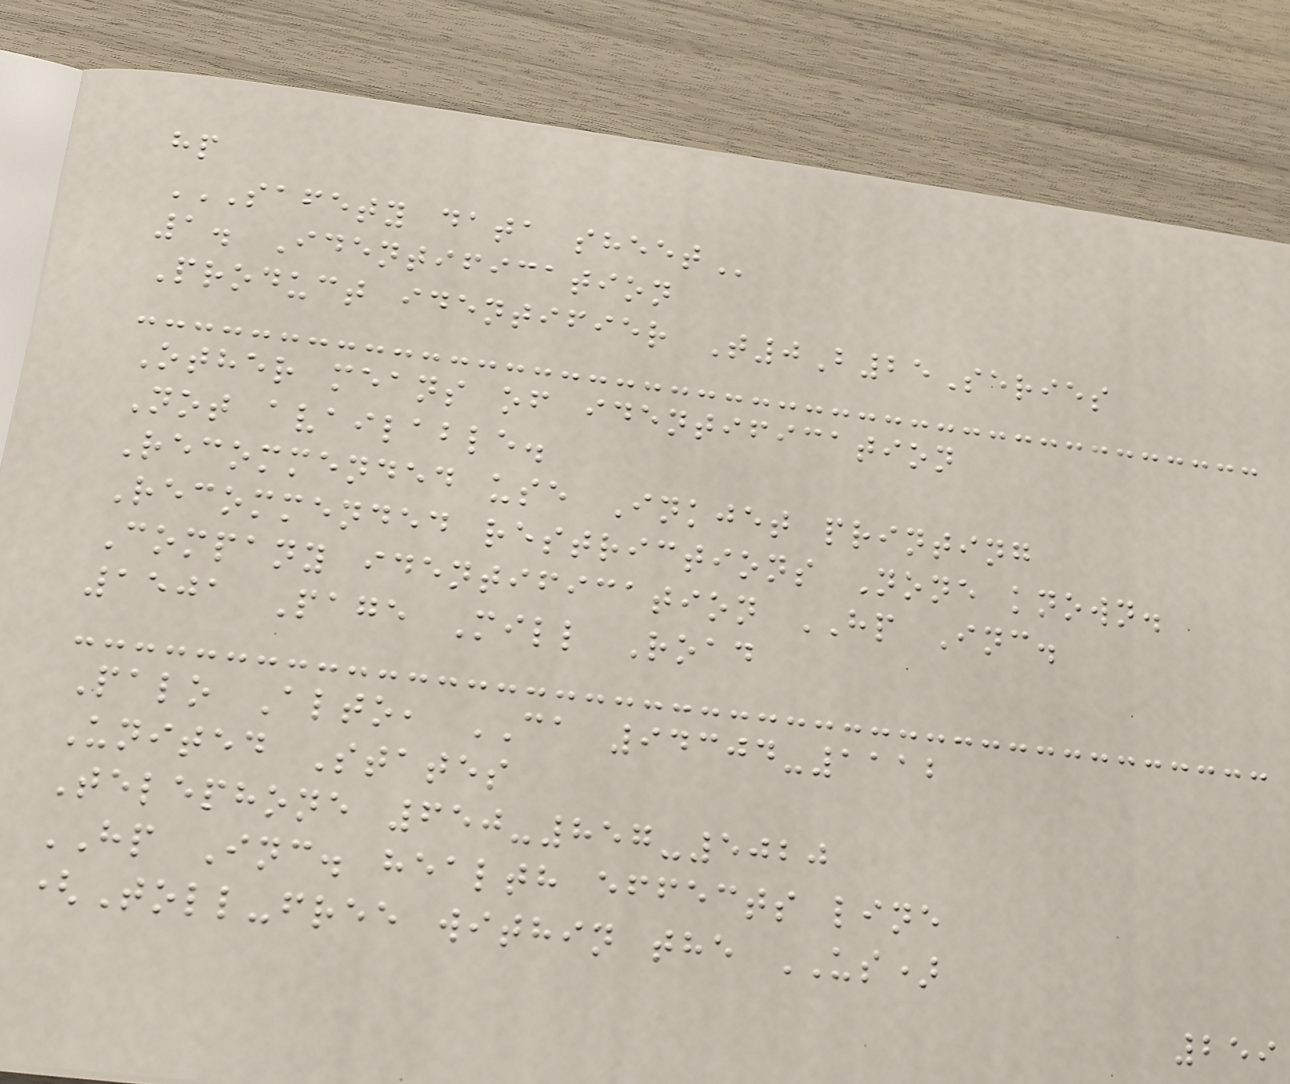hp
SAFETY DATA SHEET
1. Identification
Product identifier T0B25Series
Other means of identification
Not available.
Recommended use Inkjet printing
Recommended restrictions None known.
Company identification HP Inc.
1501 Page Mill Road
Palo Alto, CA 94304-1112
United States
Telephone 650-857-5020
HP Inc. health effects line
(Toll-free within the US)
259
